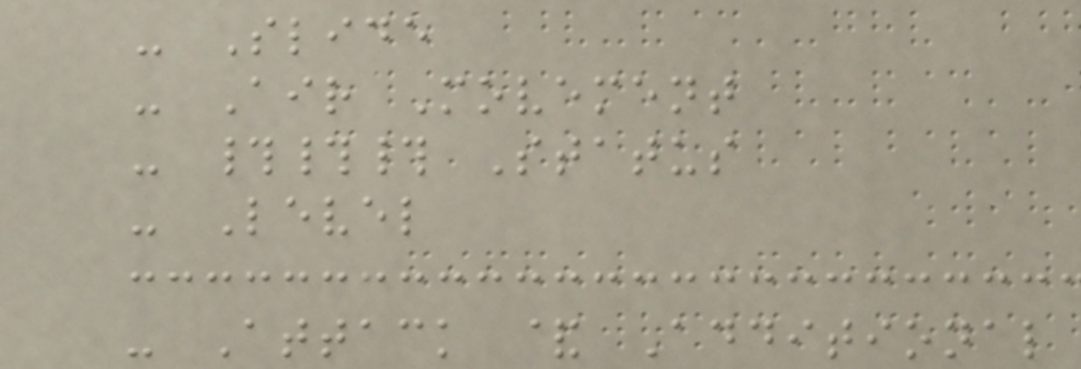- Slide
- Air Movement
- ### Status
- Level
- Attack & Additional
